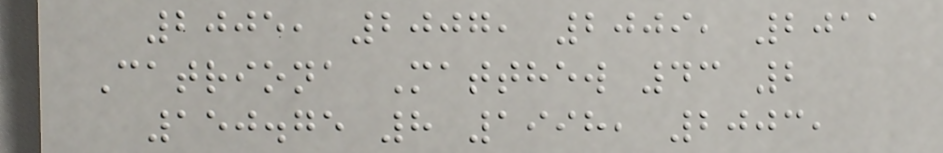2005, 2007, 2009, 2011
Catriona Matthew 43 2
150.75 8 1998, 2003,
